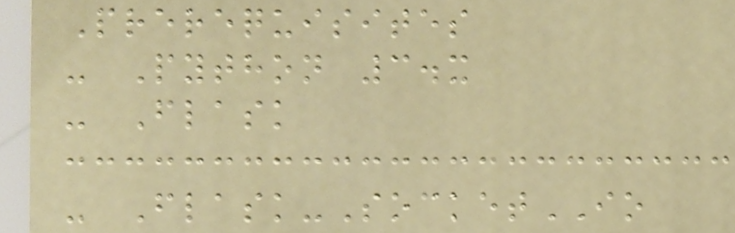Prerequisites
- Python 3.x
- Flask
- Flask-SocketIO
